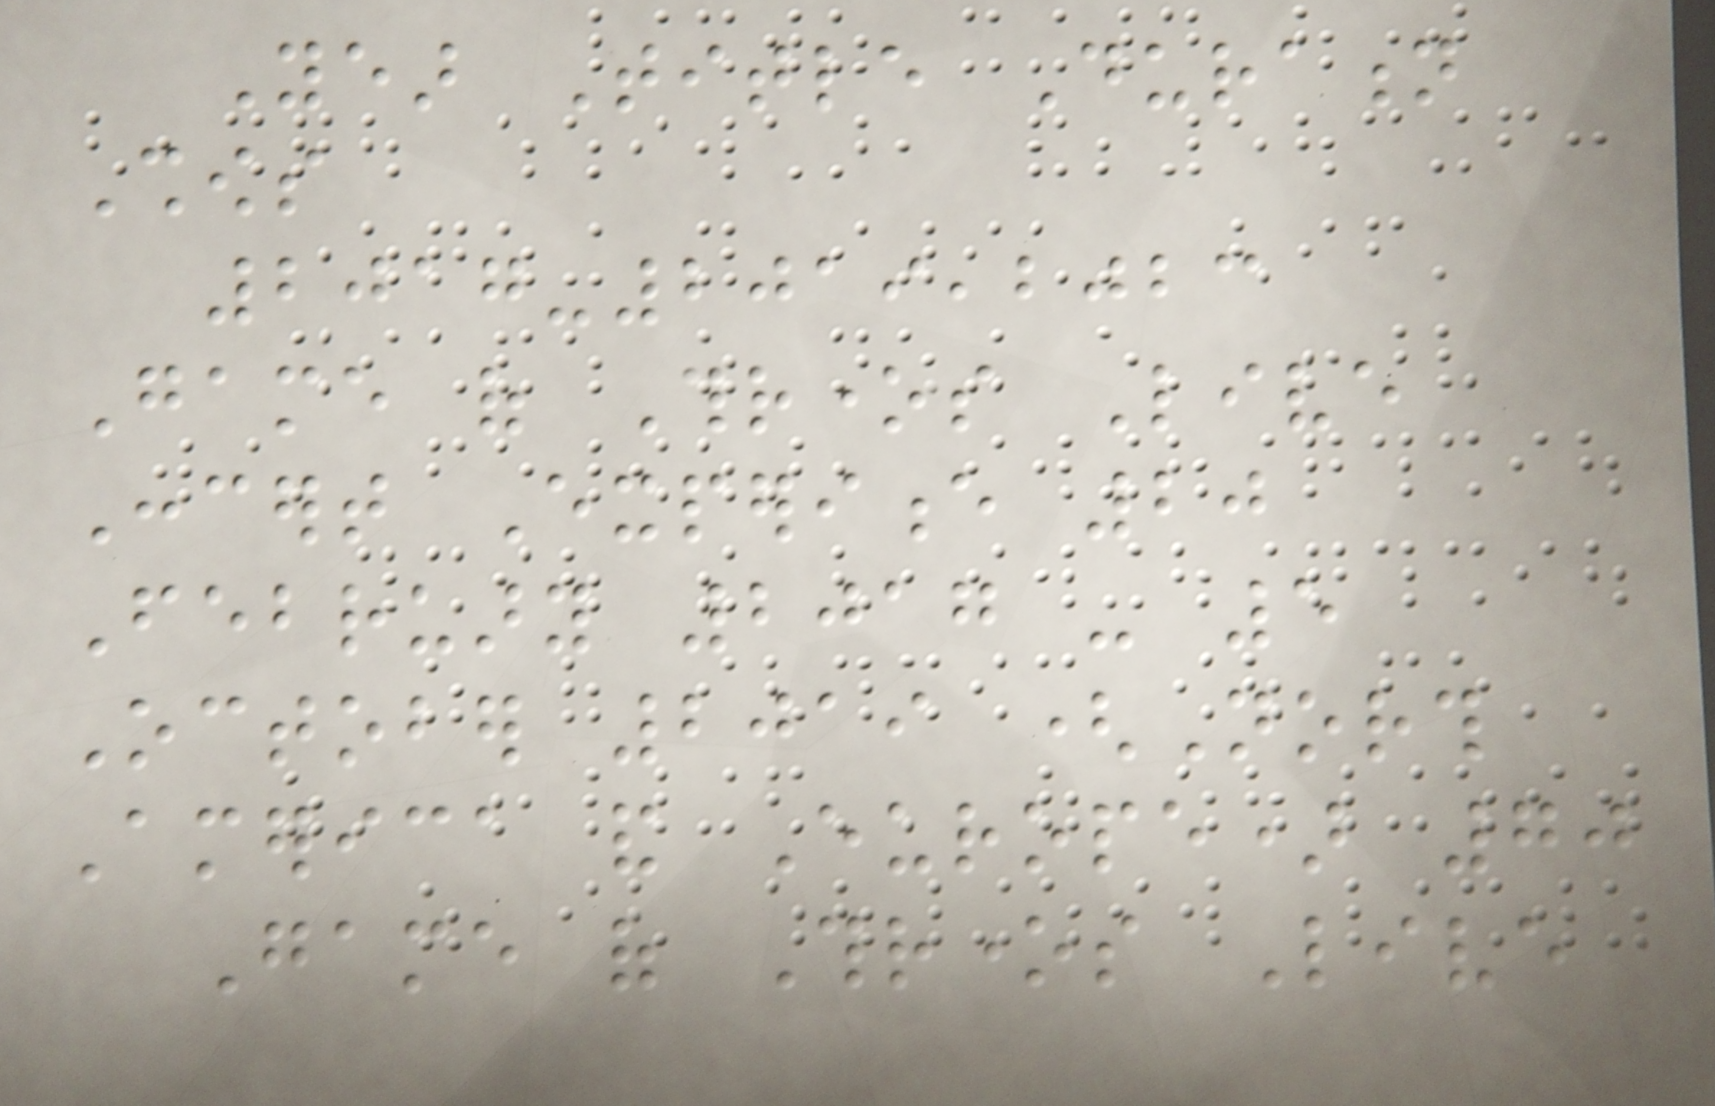Year Title Duration
Shows
2017-2019,2023
Game of Thrones Live
Concert Experience 20
February 2017 - 5
October 2019 (North
America and Europe) 70
Game of Thrones Live
